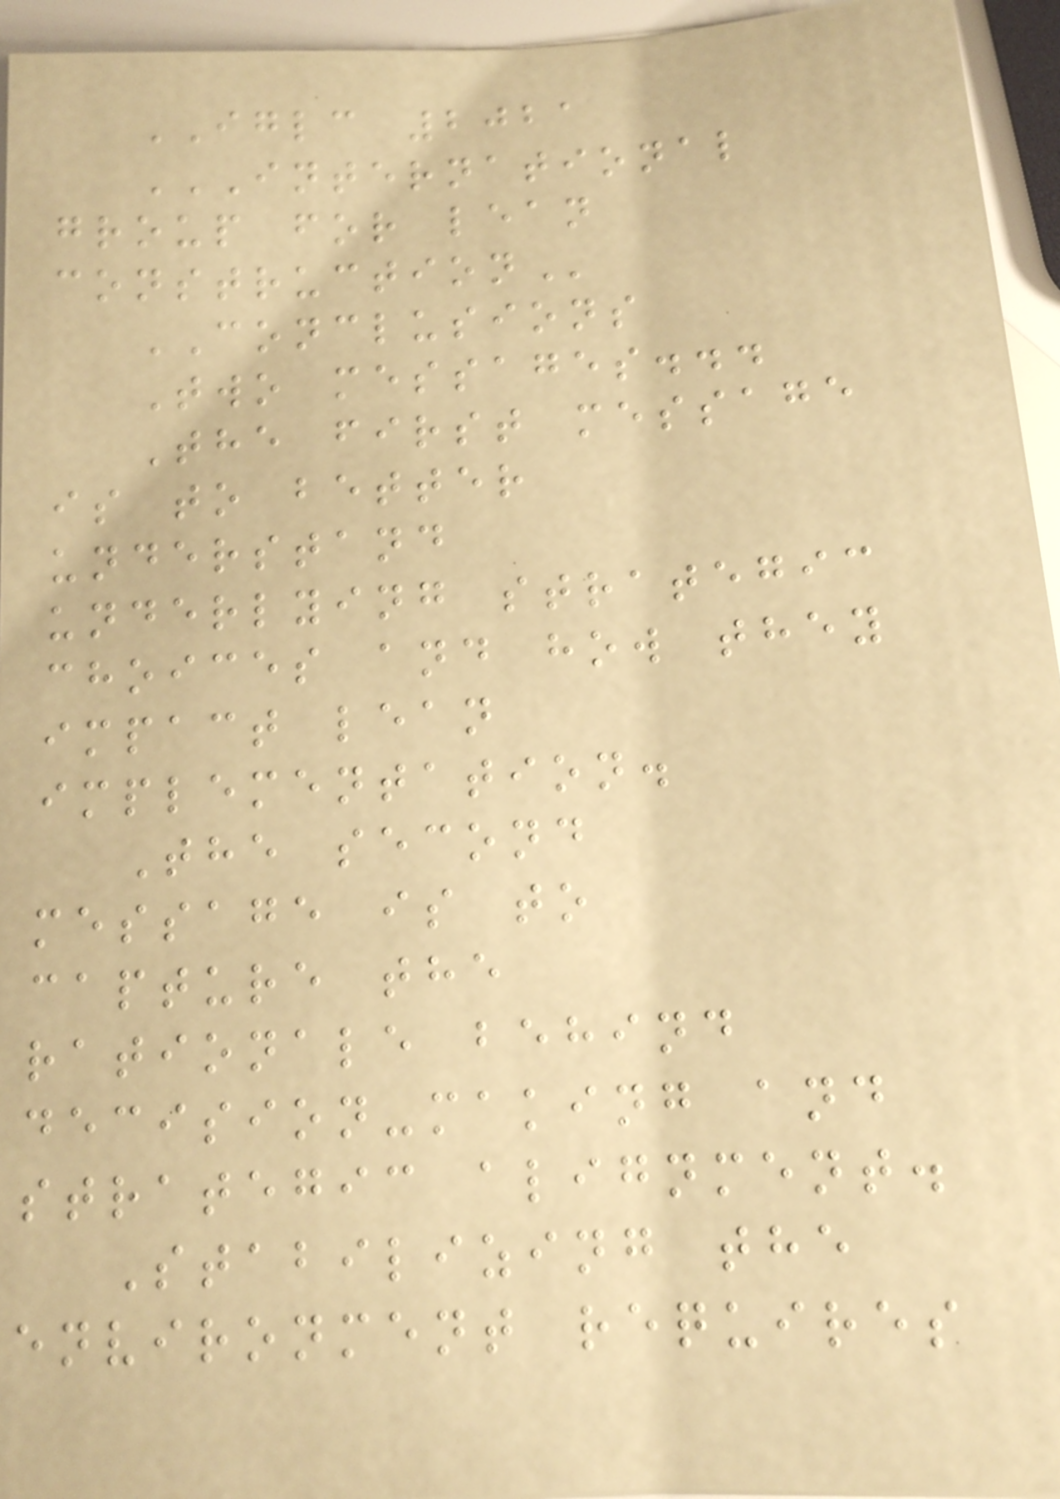IGLC 2021
INTERNATIONAL
GROUP FOR LEAN
CONSTRUCTION
CONCLUSIONS
Two messages...
The first message
is to better
understand
underlying strategic
choices and how they
impact lean
implementation.
The second
message is to
capture the
rationale behind
decision-making and
strategic alignment.
Stabilizing the
environment requires
